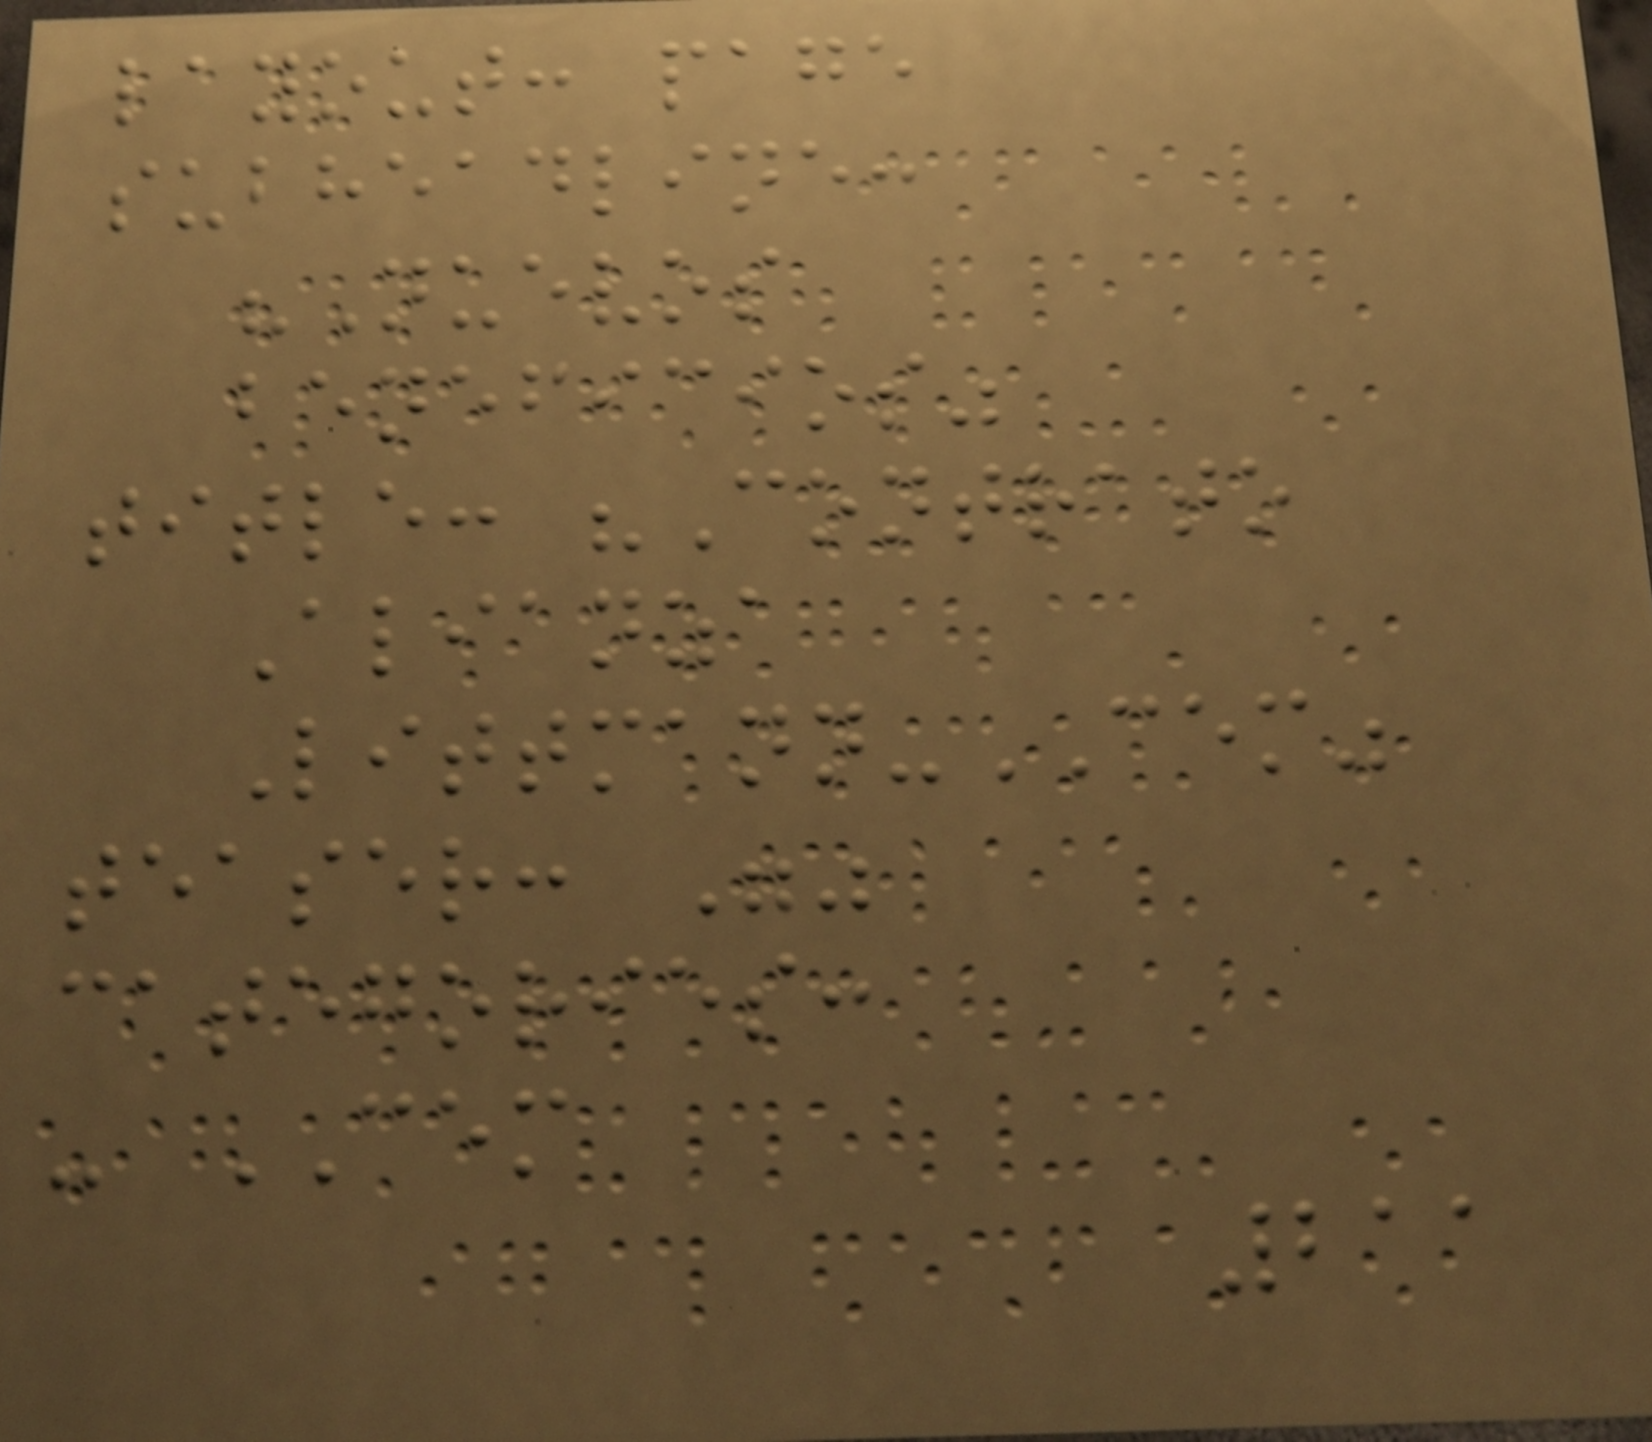layout: page
subheadline:
"Nuevos
beneficios"
title: "Contrato
Alianza
Littmann-CEM"
teaser: ""
categories:
- CEM
211
